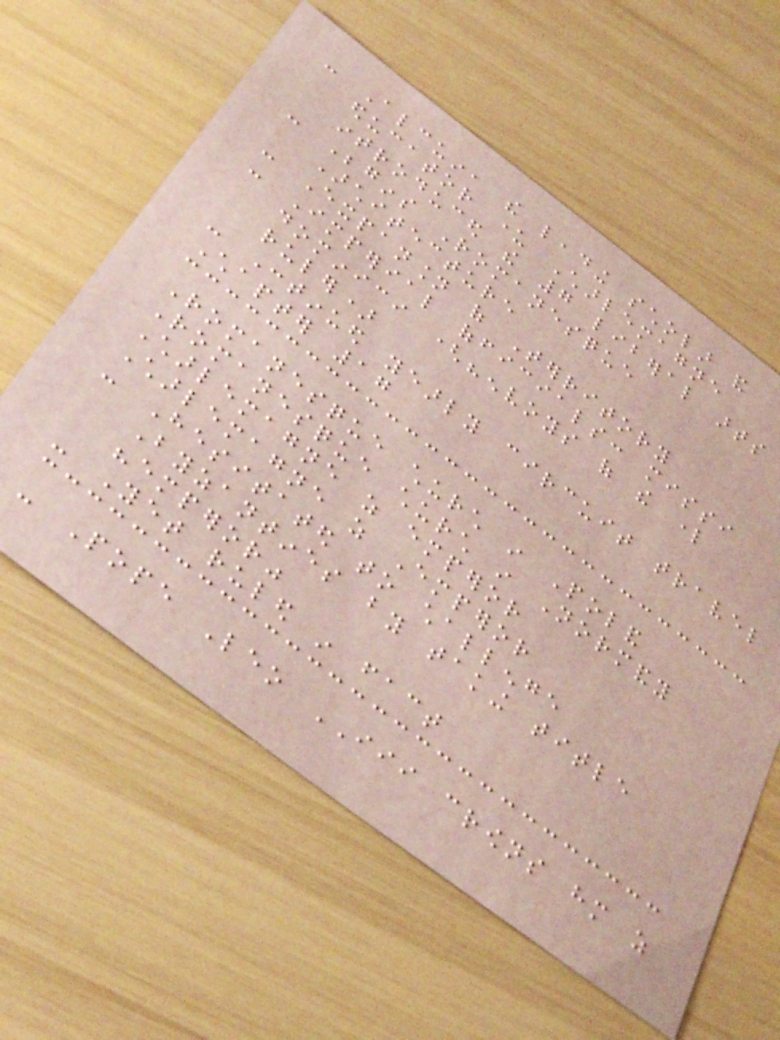- Alcuin, the leading scholar and
educator under Charlemagne
introduced the 7 liberal arts
- Begins Romanesque
Architecture
- Expansion of Territory
- Imperial officials: missi
dominici ("envoys of the lord
ruler)
- Continued yearly circuit travel
Chapter 17
Romanesque church in Poland
Romanesque church in Normandy
Charlemagne as emperor
Charlemagne as Emperor
- Hesitated to challenge
Byzantines by taking title
"emperor"
- Yet ruled in fact
- Pope Leo III crowns him as
